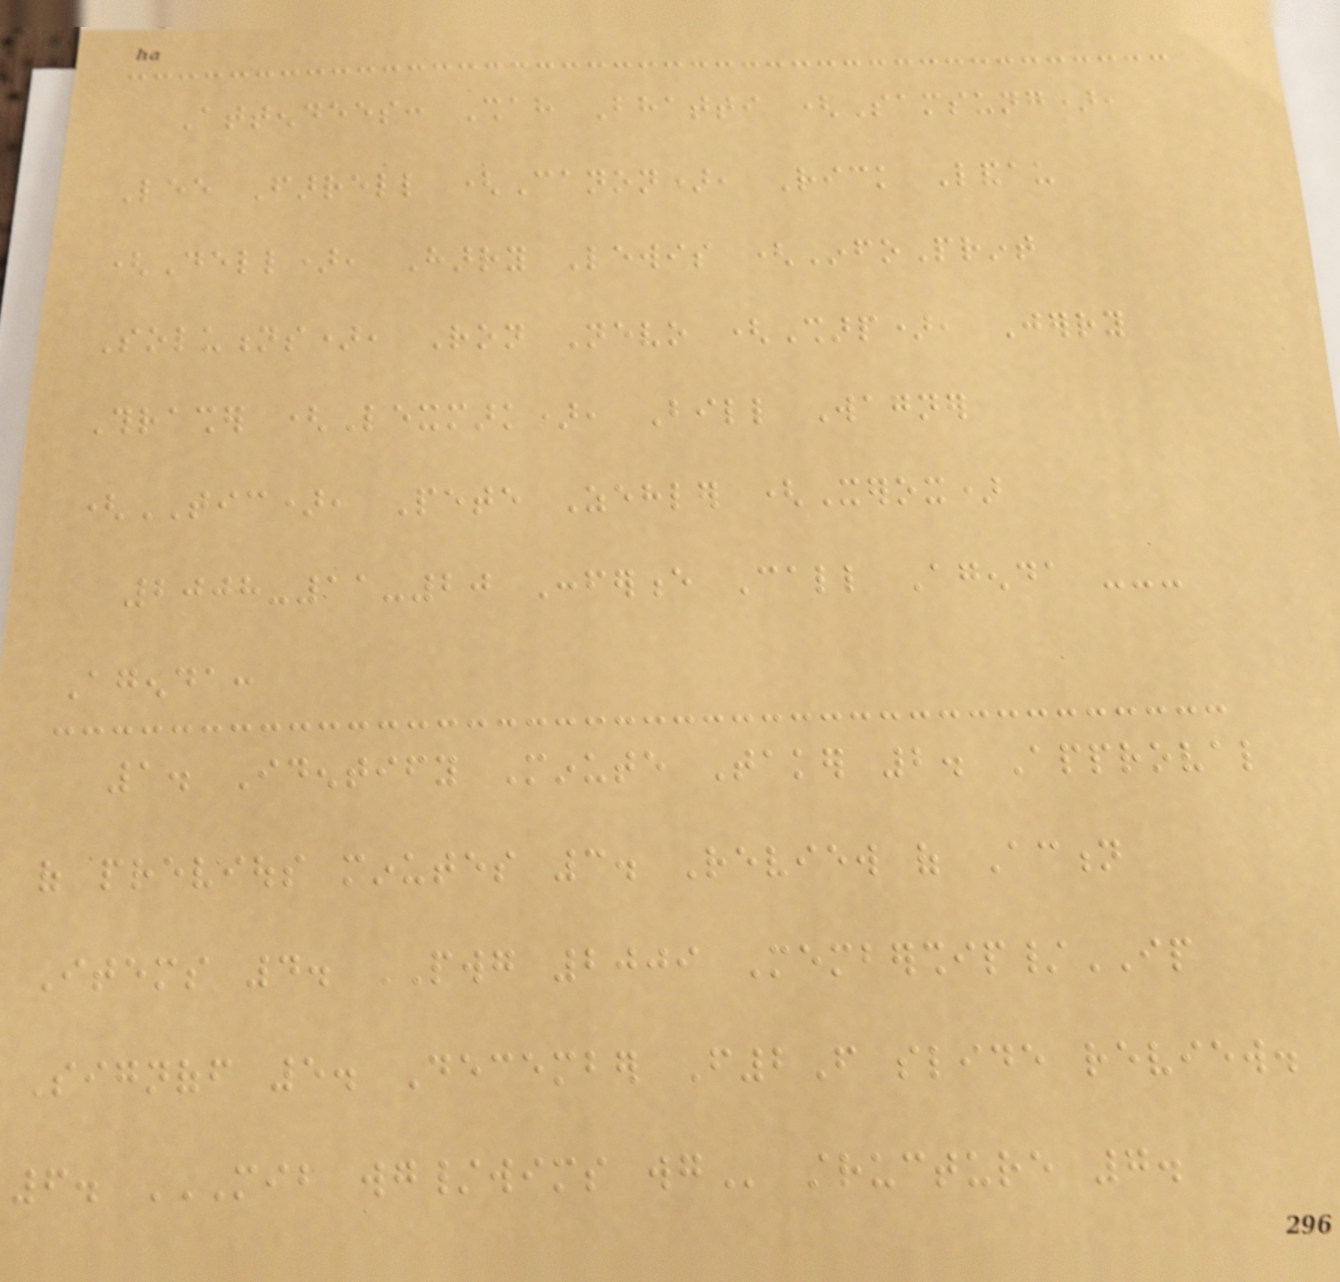Attendees: Shah Bhatti (Samsung),
Lee Farrell (Canon), Rick Landau
(Dell), Harry Lewis (InfoPrint
Solutions), Ron Nevo (Sharp), Jerry
Thrasher (Lexmark), Bill Wagner
(TIC), Pete Zehler (Xerox)
2008-11-20 Conference Call Agenda ---
Agenda:
1. Identify Minute Taker 2. Approval
of previous minutes 3. Review of Action
Items 4. PWG 2009 Membership/IP
Signoff 5. December F2F slide review.
6. MIB WG/WIMS WG structure 7.
